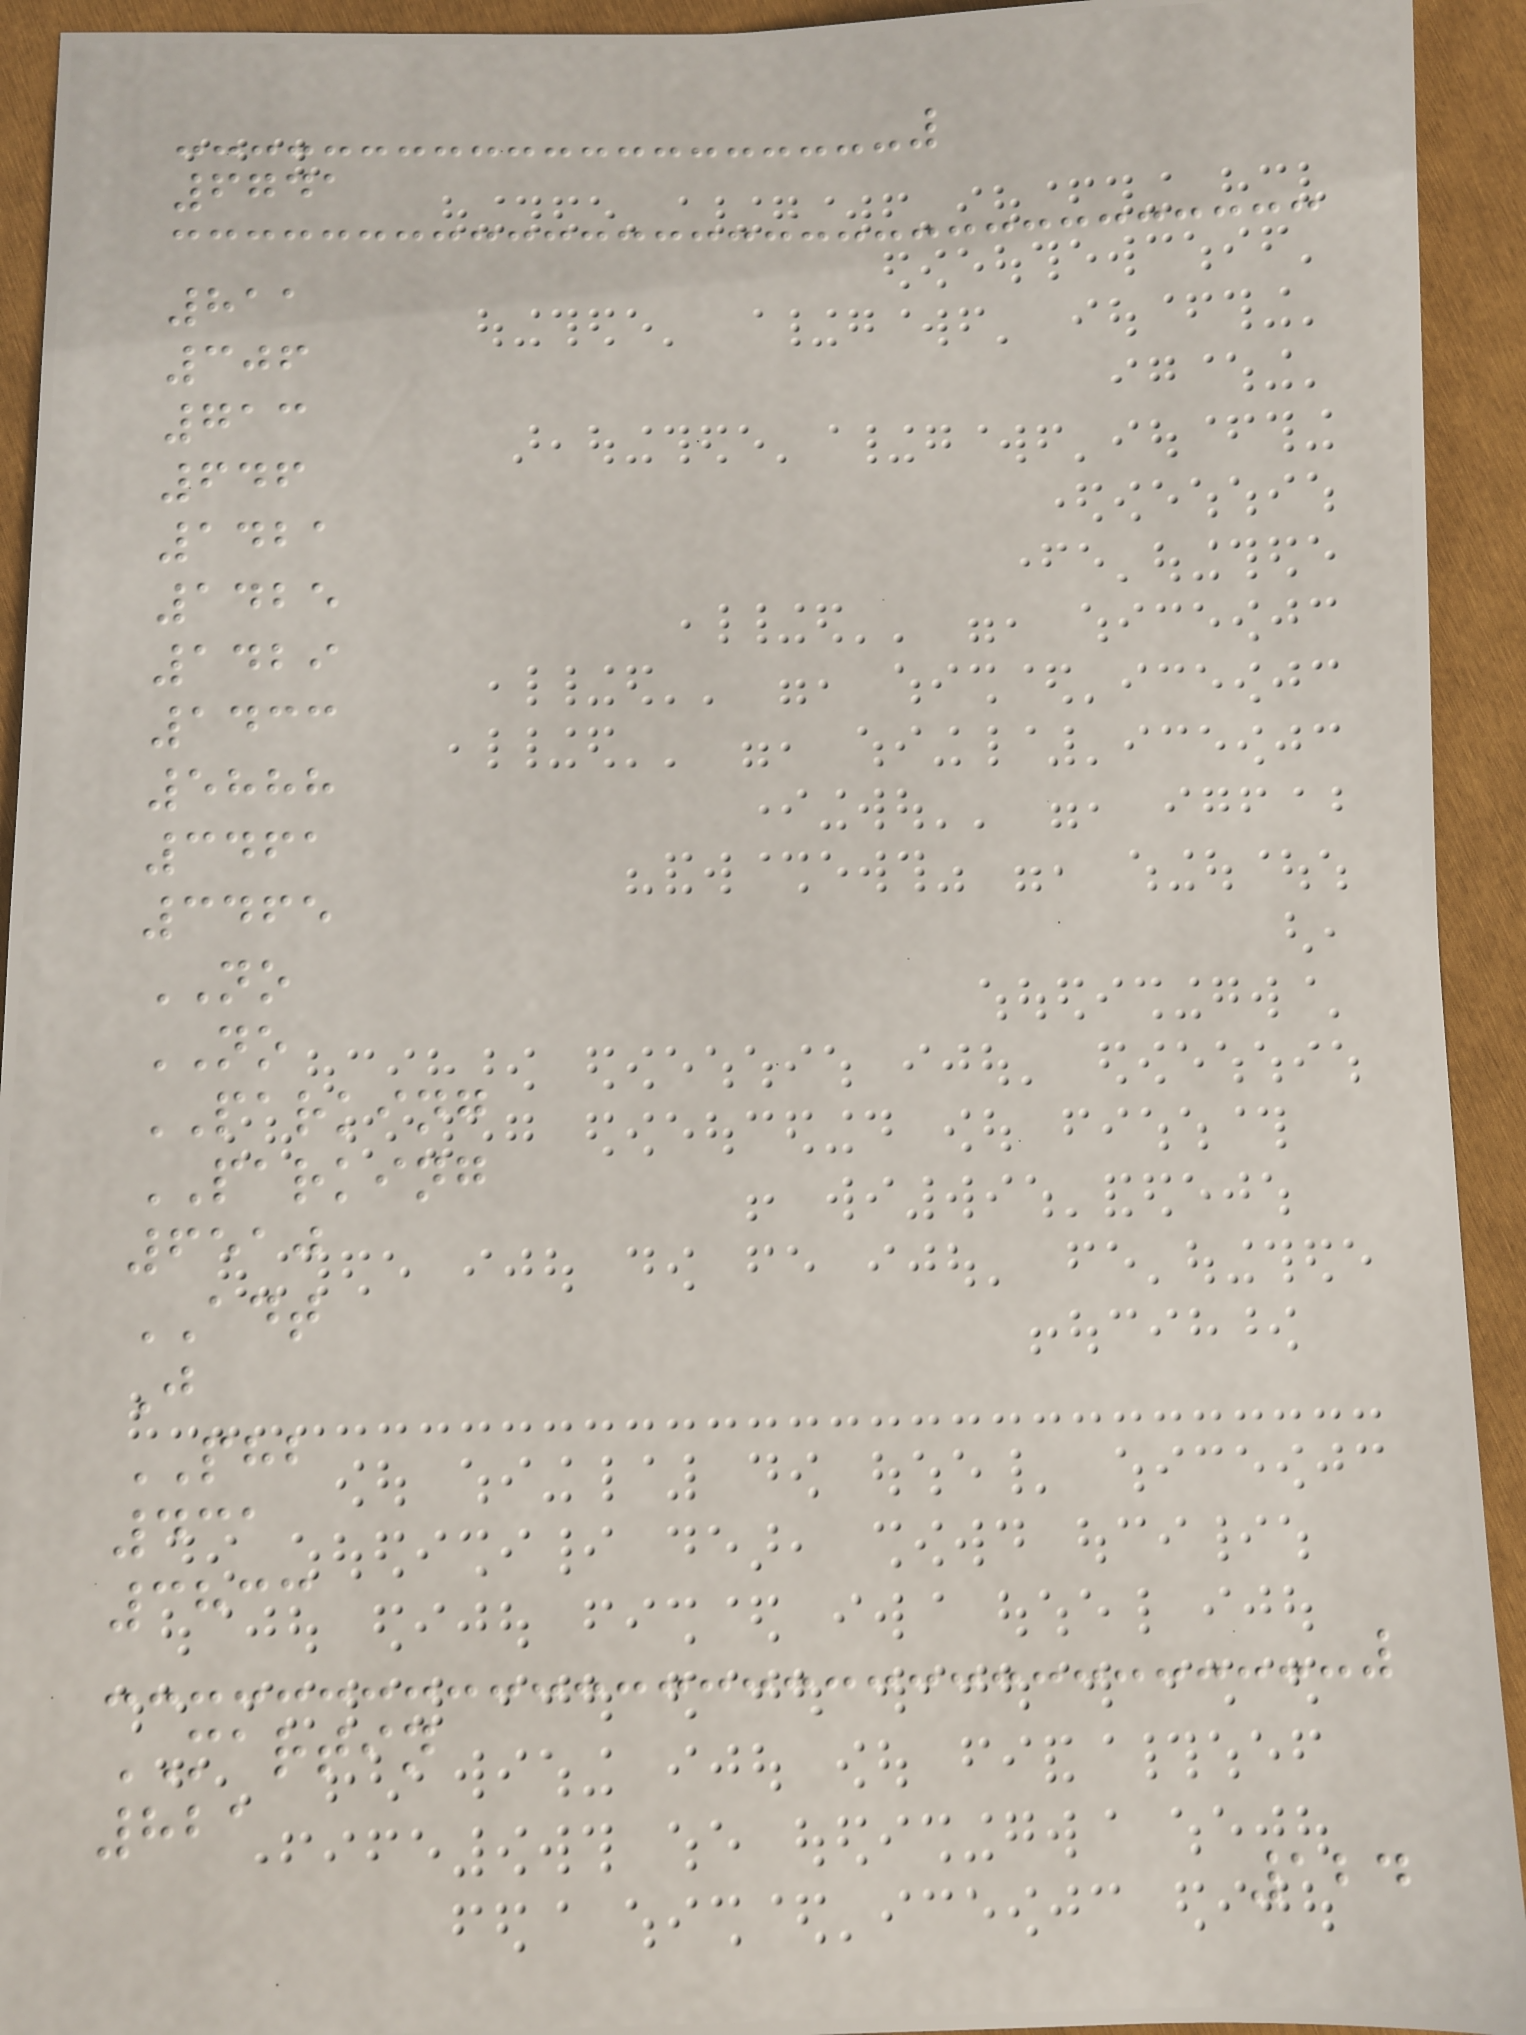6741
811
306
713
646
1421
1425
1429
1433
5888
3461
3465
NO
NO
PARKING
PARKING
6510
ADT
J
PHB
431
3833
MARTIN
821
124
